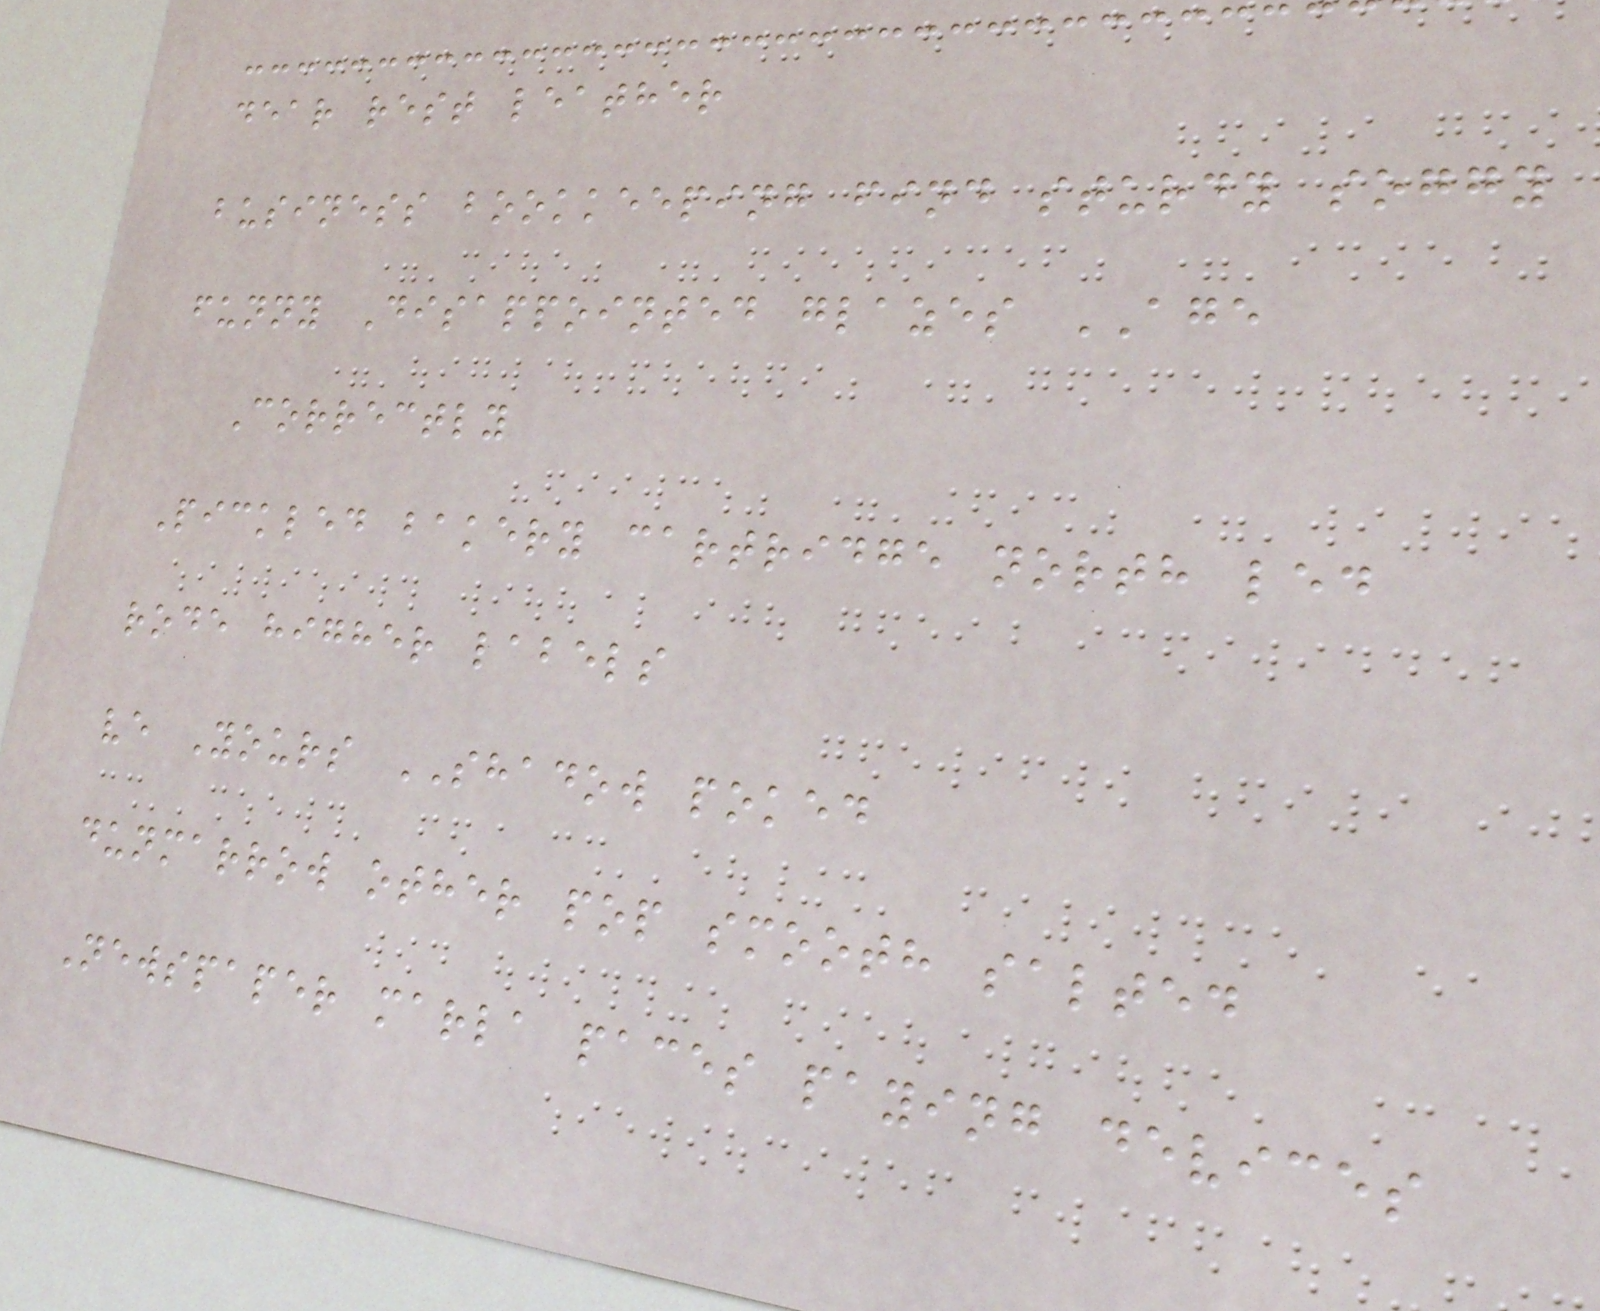dear rest leather
business bookkeeping find sturdy soggy
funny Disappointed glazes AGE
Correctly
Pickled bakery cartridge north led
rode higher labels
ve Yours SHADOW poked
dunmarrow other pop smooth salted
Newspaper marla paces paying devices
